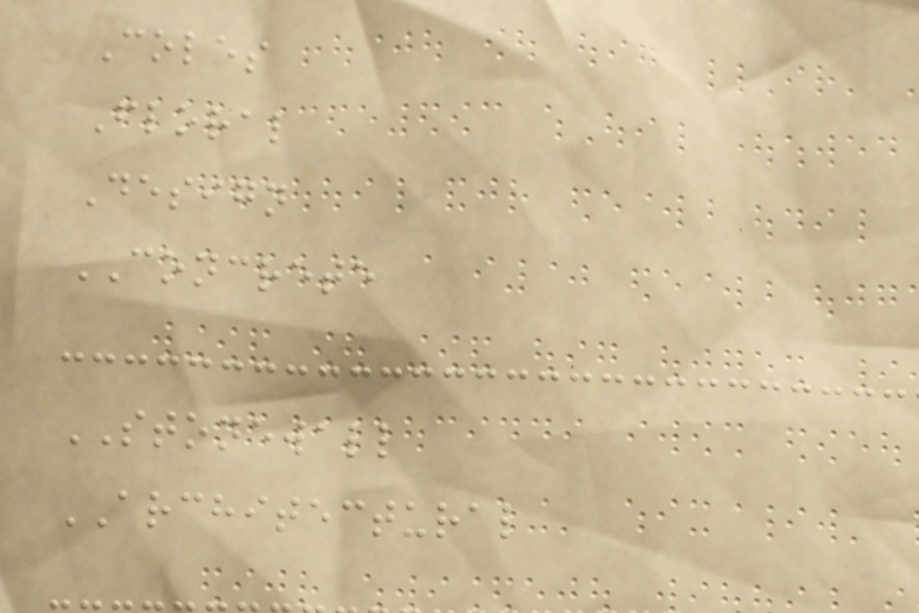Coles
Floral
Design
CONCRETE
STONEWALL
ARCHITECTURAL
